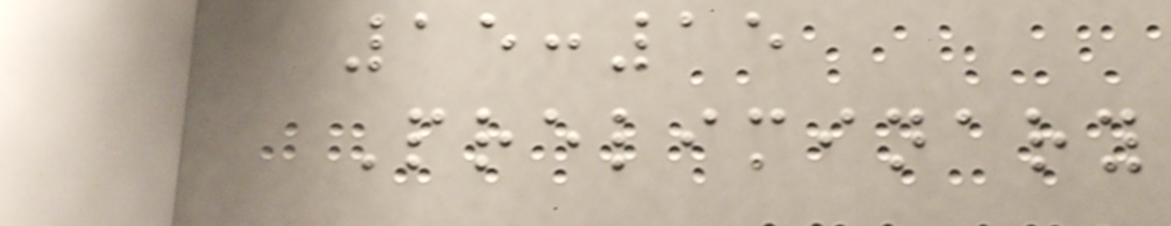15:15
Preliminary
